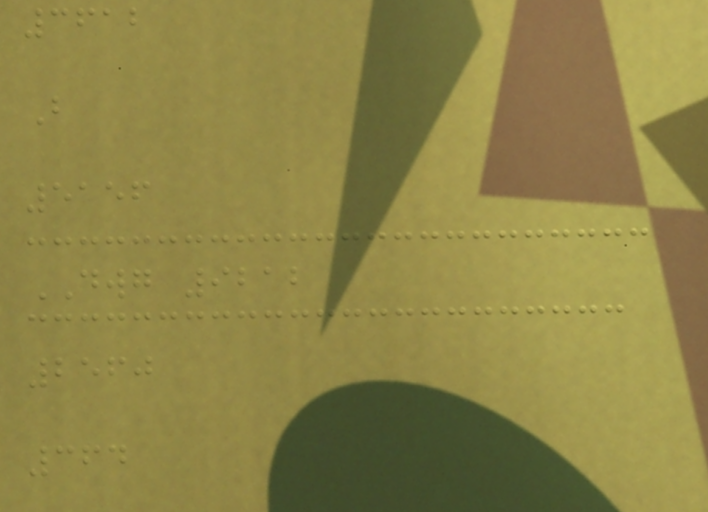3612
B
5156
DWG 9212
2560
364
